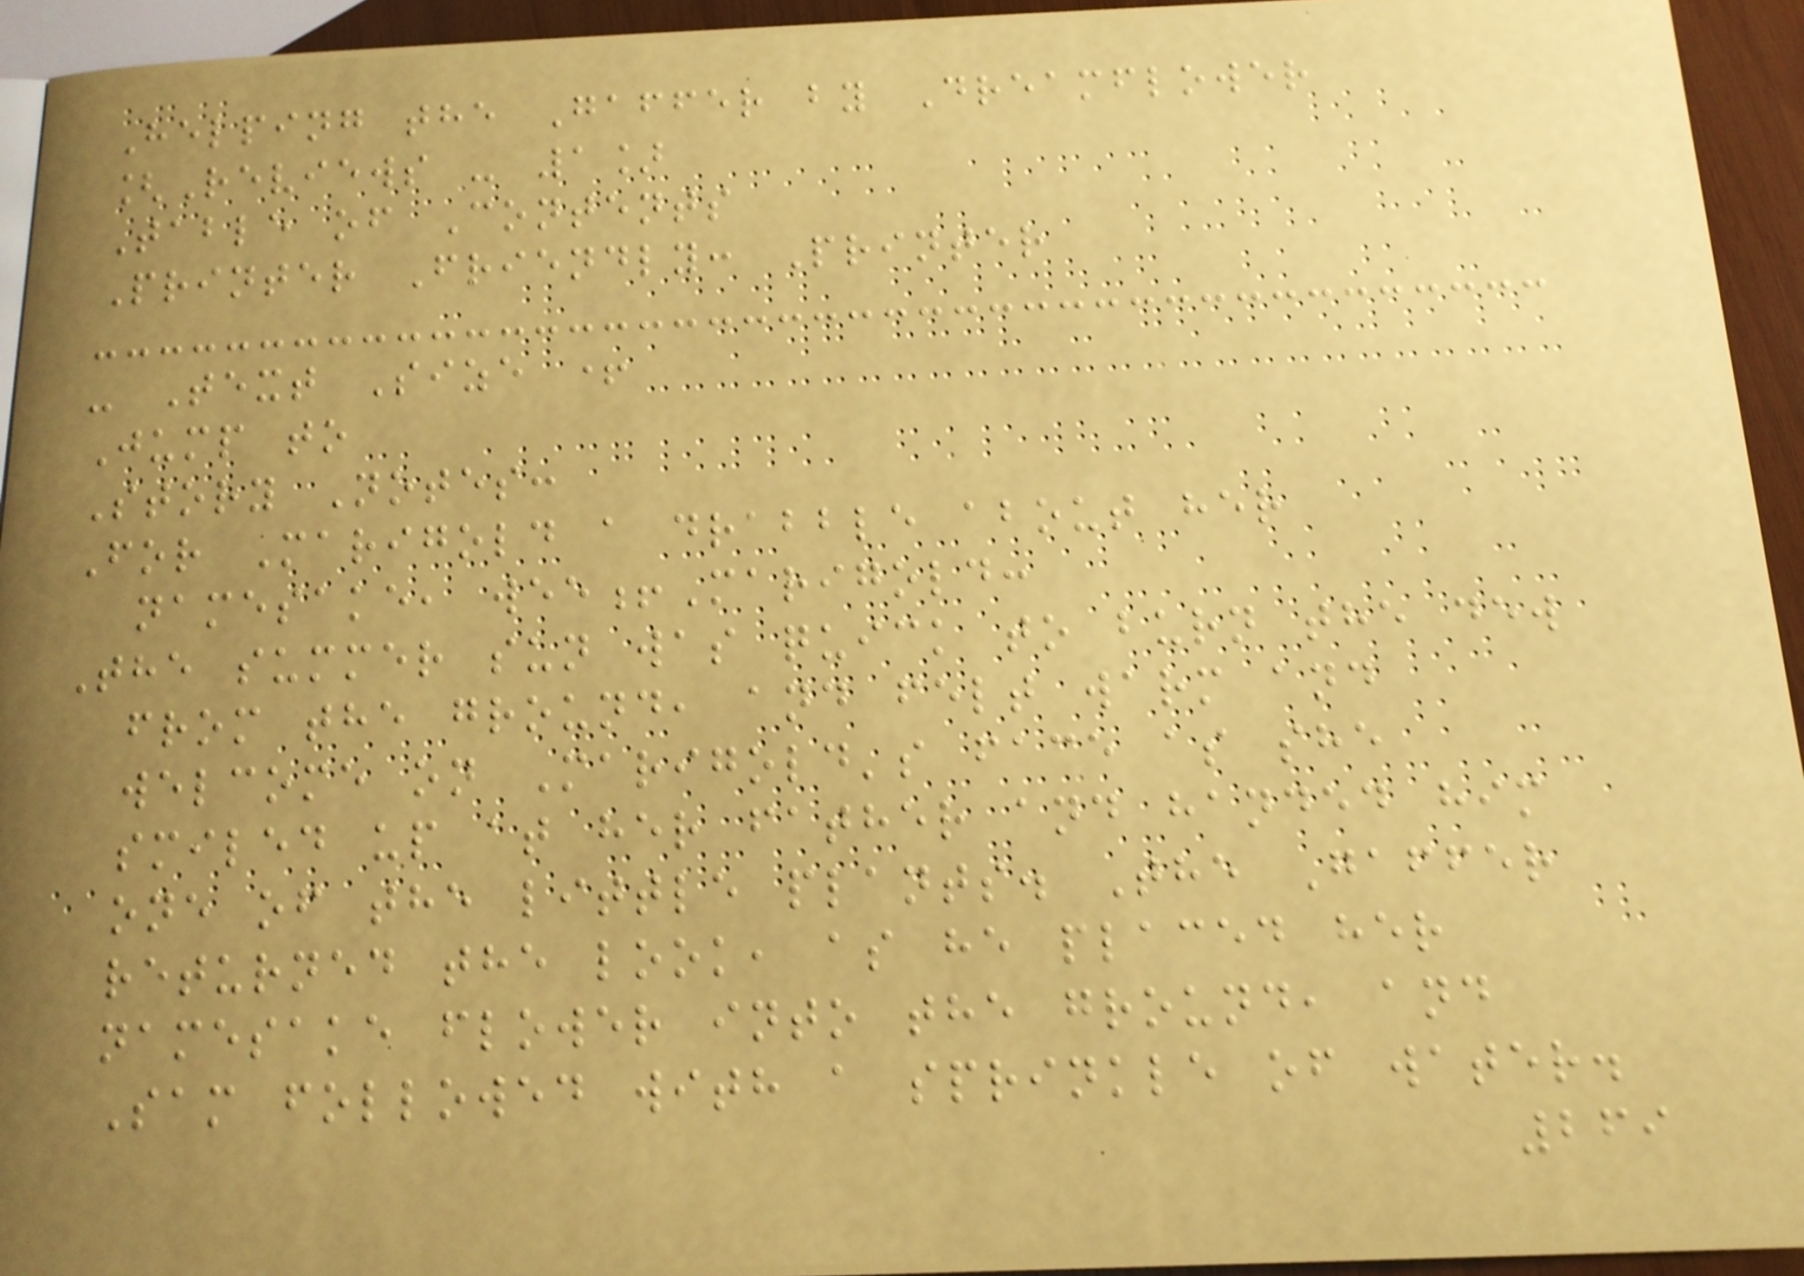Helping the Gaffer by Dreamflower
[Reviews - 1]
Table of Contents
Printer Friendly: Printer
- Text Size +
Jump to
Story Notes:
For Marigold a drabble about her
namesake, wee!Marigold:
The summer sun was quick to burn the dew
from the ground, and felt warm and
welcome on Marigold's face as she
smiled up at her father and handed him
one of the little plants. The Gaffer
returned the look, as he placed her
namesake flower into the ground, and
Sam followed with a sprinkle of water.
269
